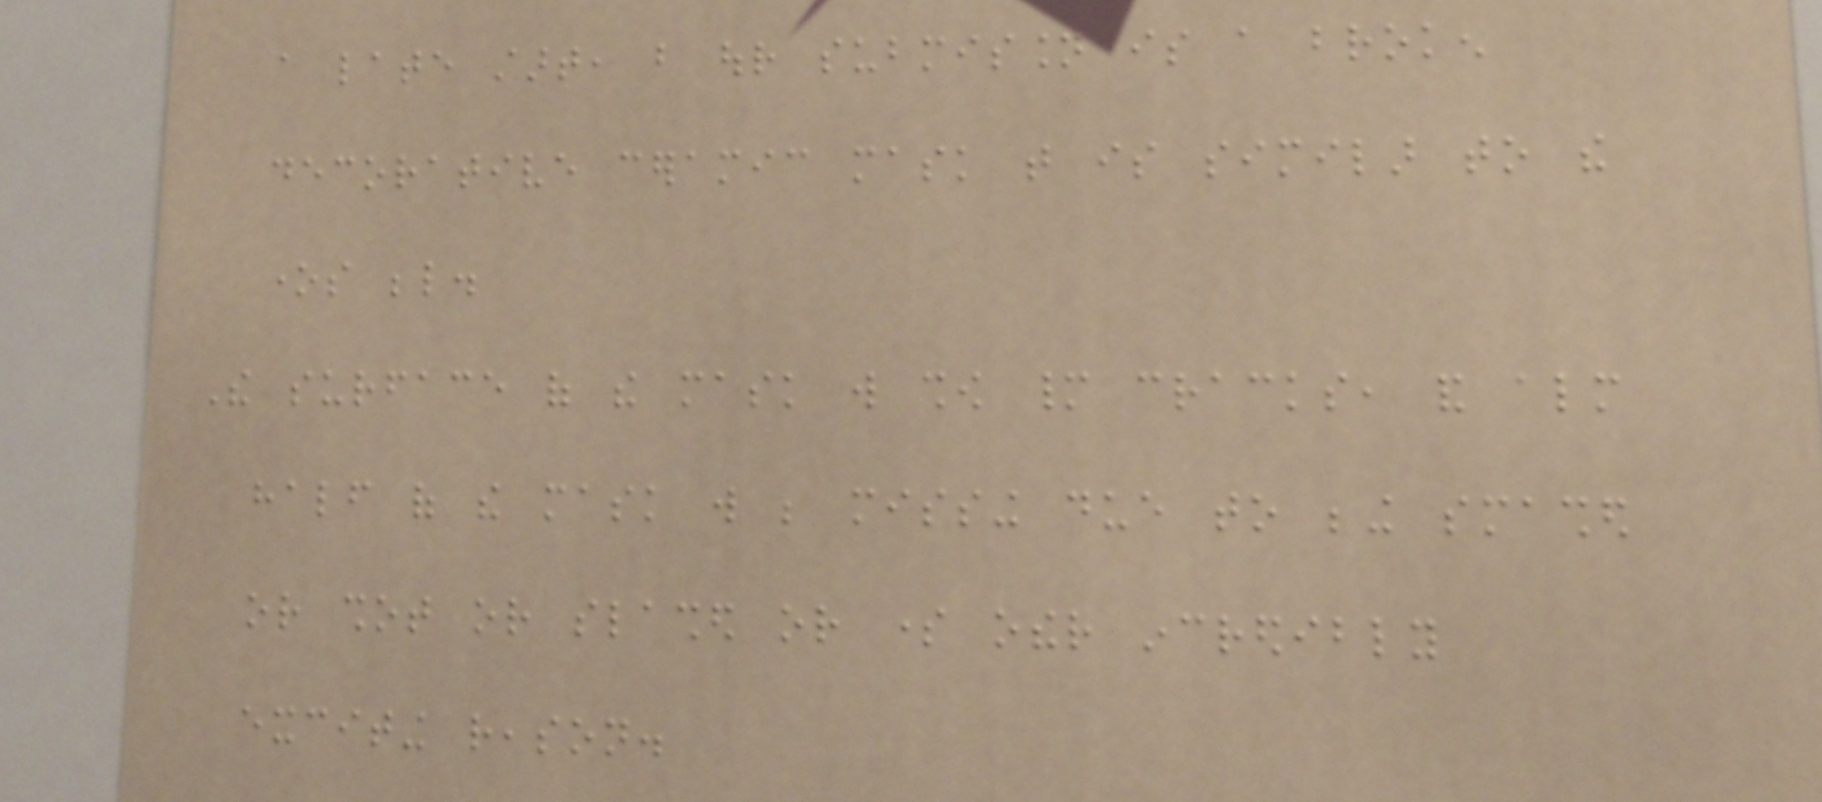a late start, but our submission is a broken
decorative ceramic mask that is similar to the
ones below.
The surface of the mask will show many cracks, and almost
half of the mask will be missing due to being smashed
or shot or slashed or some other incredibly
exciting reason.
